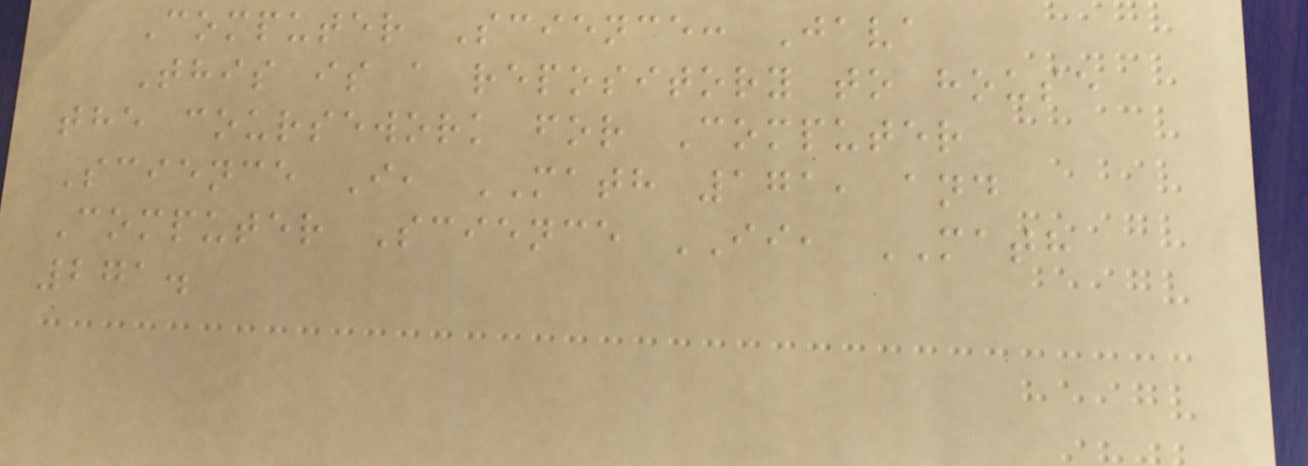Computer Science: Java
This is a repository to house
the coursework for Computer
Science I, MATH 171, and
Computer Science II, MATH
271.
